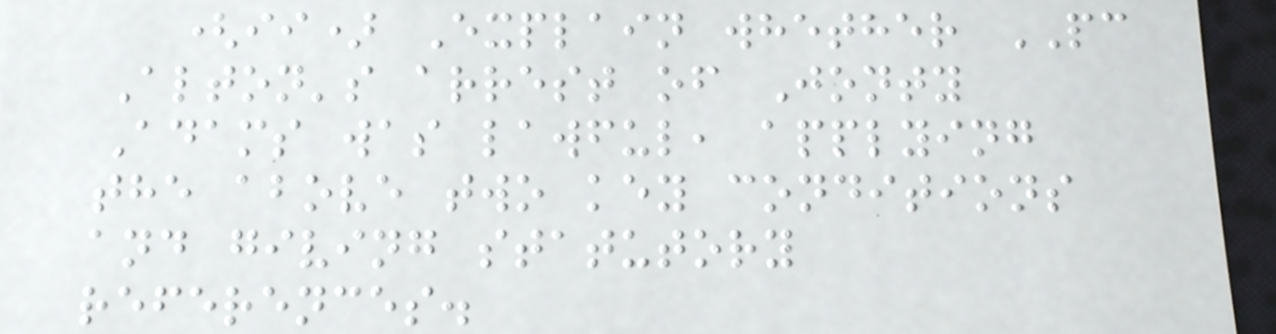(ii) Explain whether PC
Alton's arrest of Jonty
Adams was lawful, applying
the above two key conditions
and giving statutory
references.
